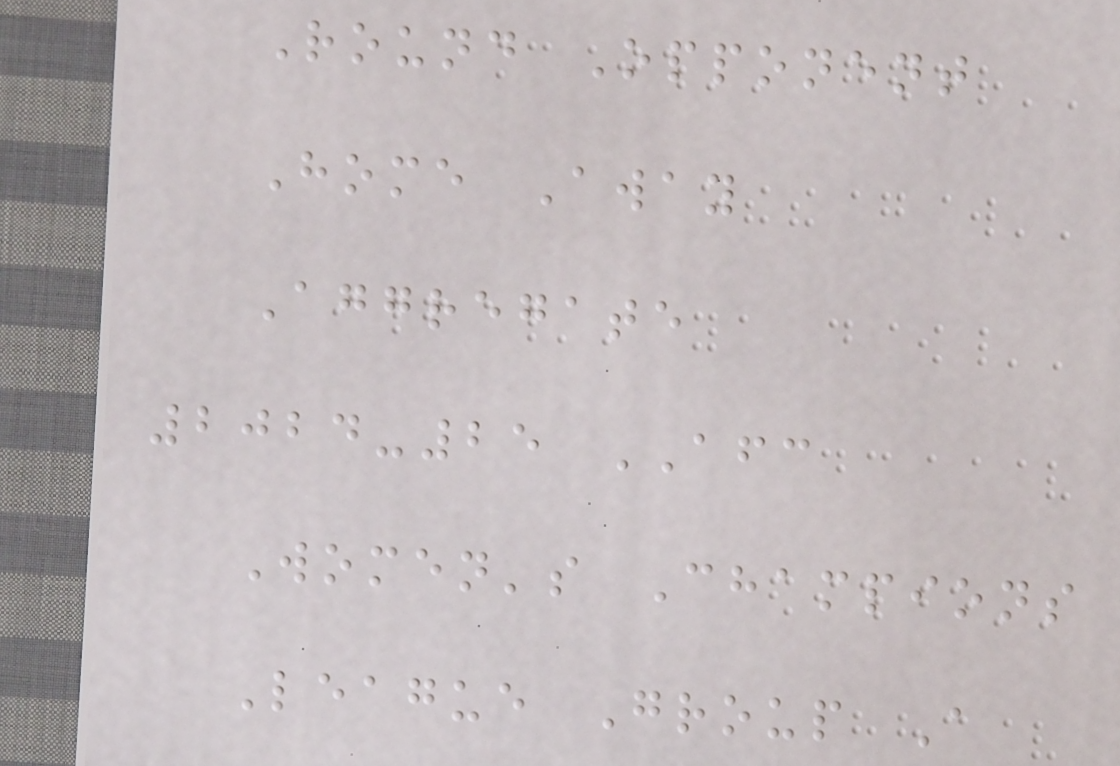Round Opponent
Home Away
Aggregate
2024-25 AFC
Women's Champions
League Group A
